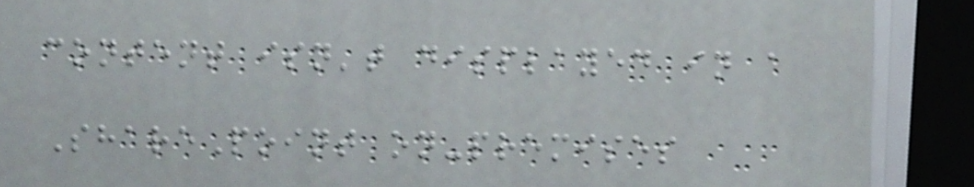content isn't displayed in a
SharePoint on-premises
